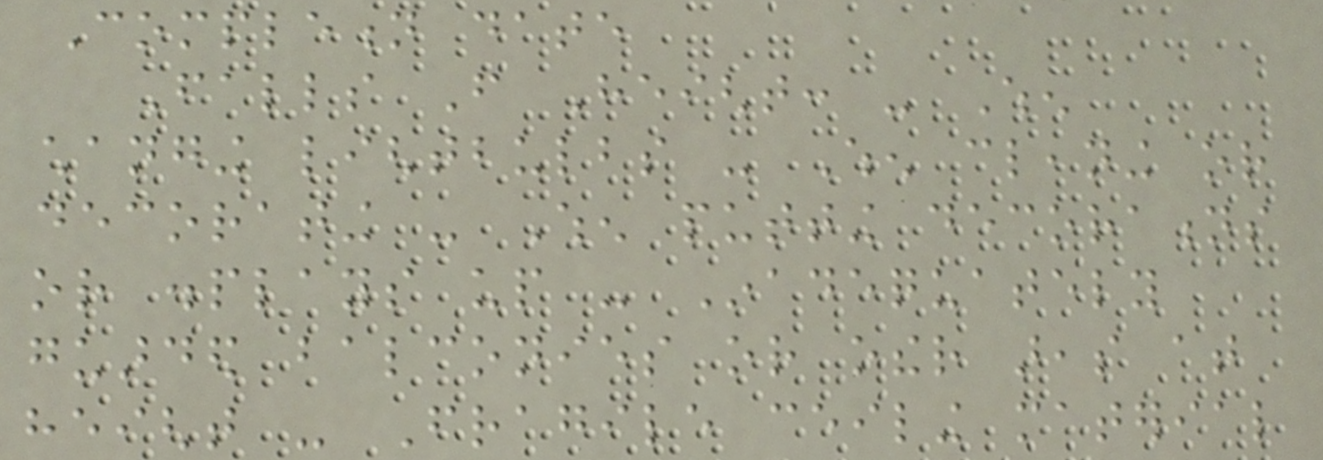Completion date
Falls From Height: - When
changing lightbulbs - When cleaning or
decorating - When putting decorations
or displays up - Inadequately
guarded balconies or other areas at
height - Fragile ceiling material
